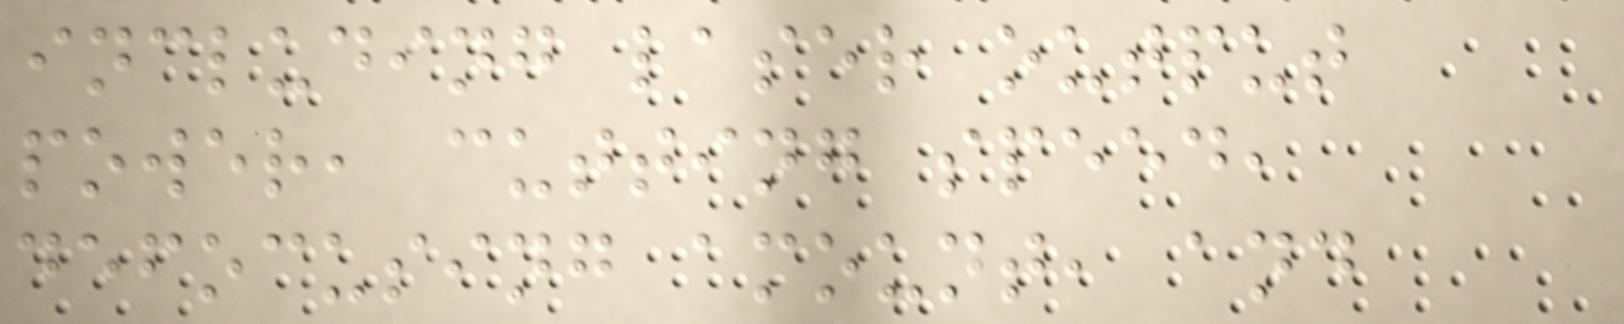including laser output
power, cutting speed,
defocusing amount, and
